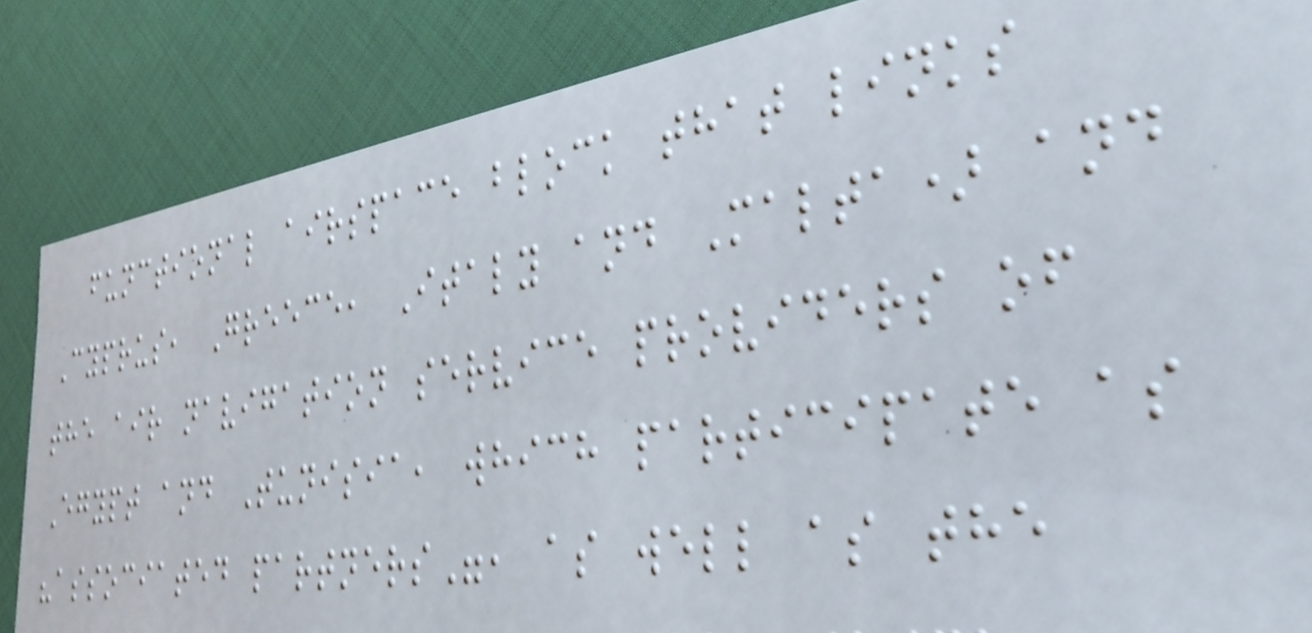functional airspace block that links
Cyprus, Greece, Italy and Malta) and
the air navigation service providers of
Egypt and Tunisia, which participate as
"associated partners", as well as the
